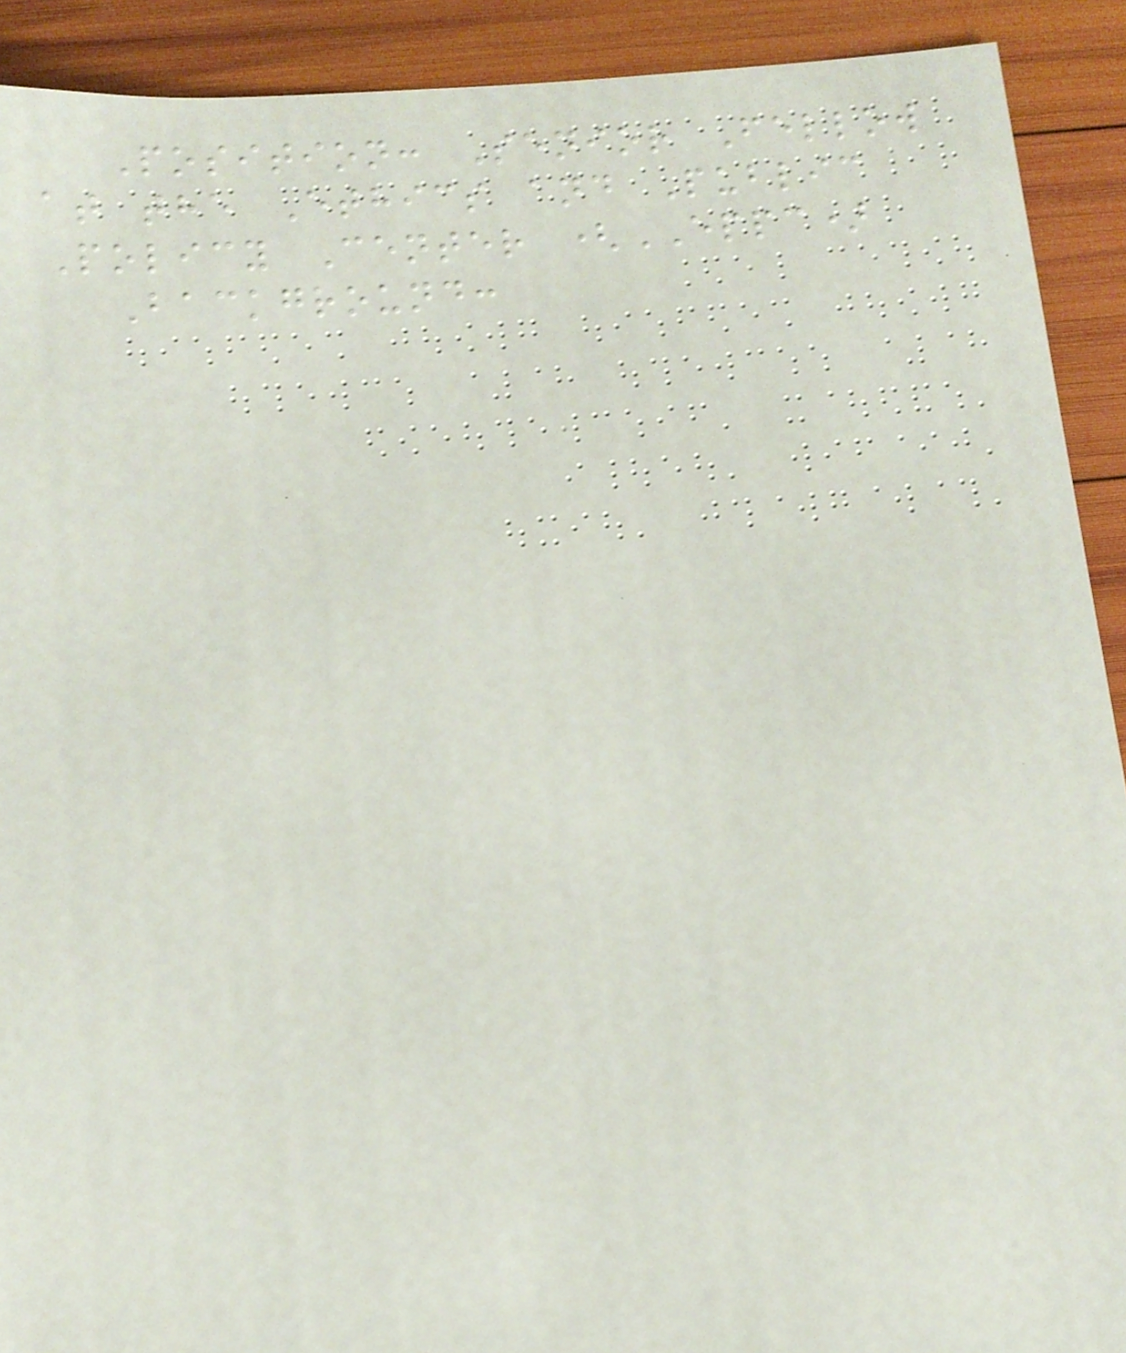Position: Senior Fellow
at the Ethics and Public
Policy Center (EPPC)
Background:
